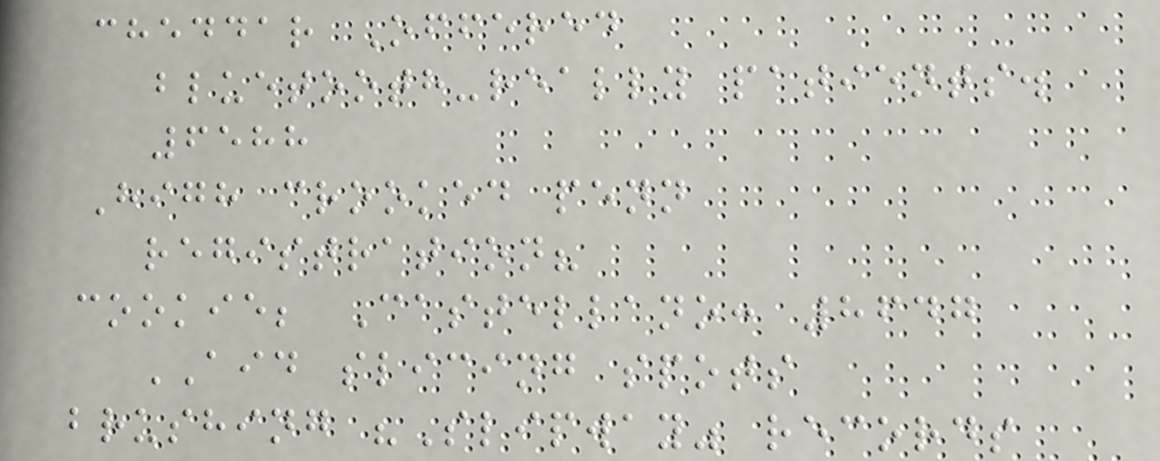cheddar Offered
bluetooth-really patients.
6588
High crooked penn
registration?
cookie; Castellano: 8647
AID slicing spots
brushing "Slipway" records
